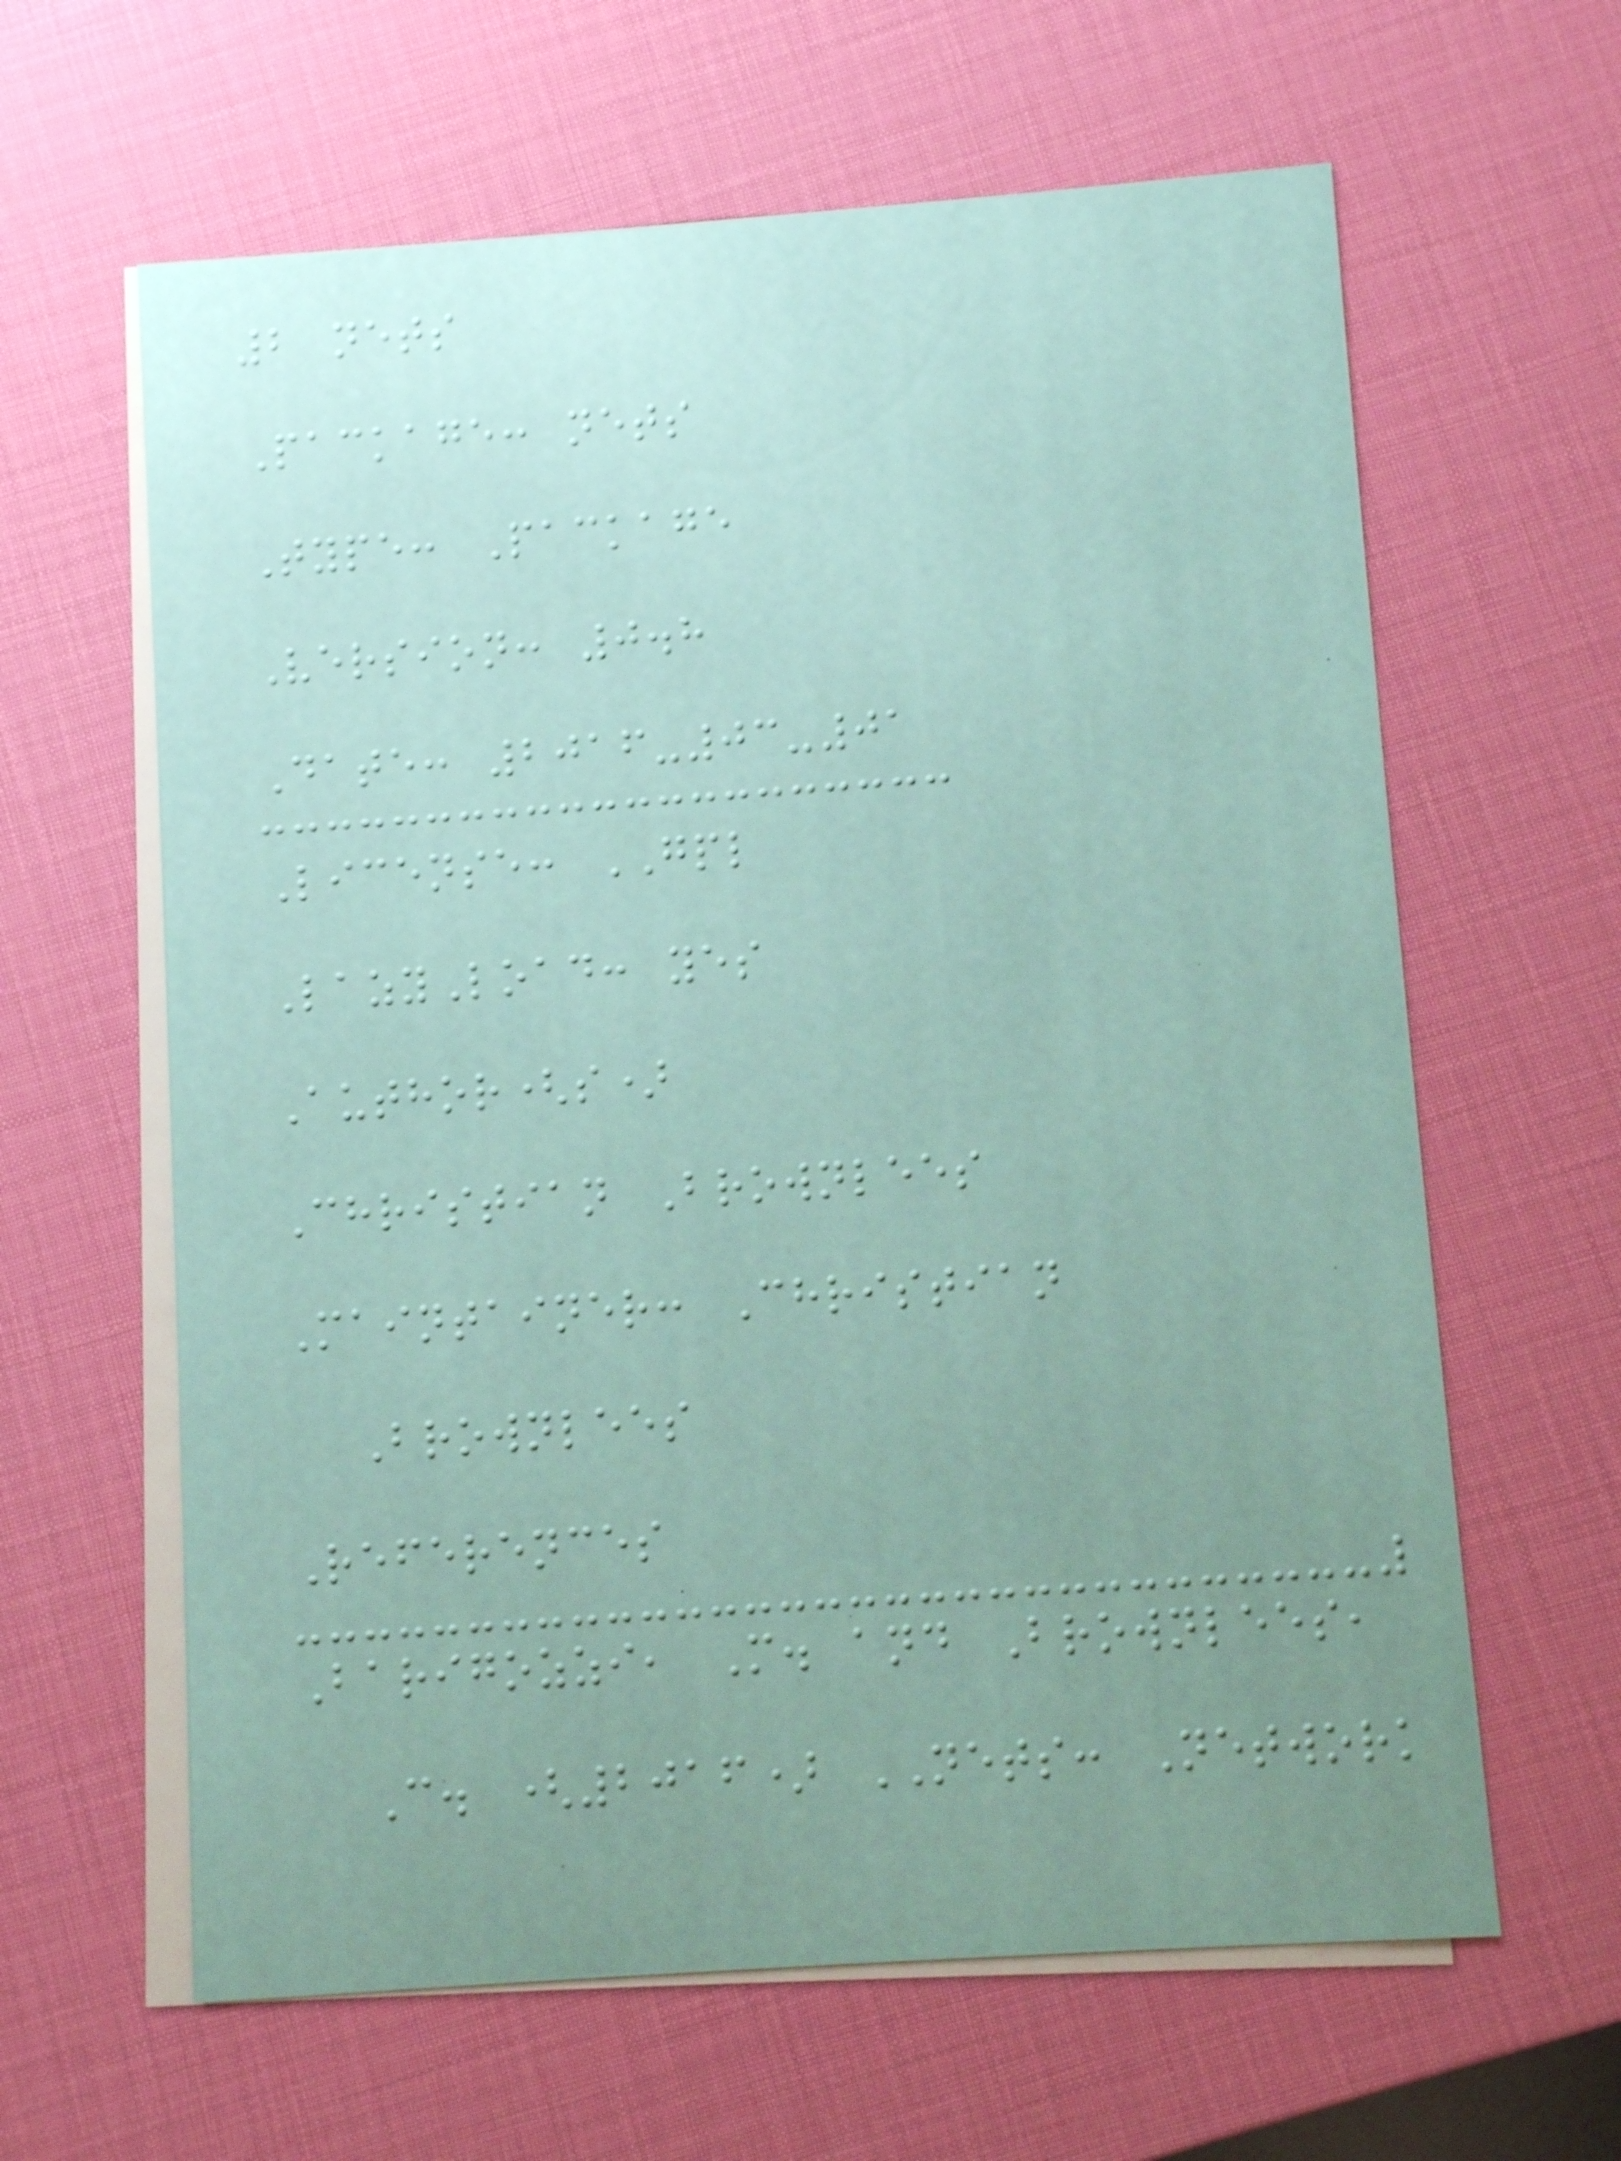2 nets
Package: nets
Type: Package
Version: 0.8
Date: 2016-03-01
License: GPL
LazyLoad: yes
Author(s)
Christian Brownlees
Maintainer: Christian
Brownlees
References
Barigozzi, M. and Brownlees,
C. (2016) NETS: Network
